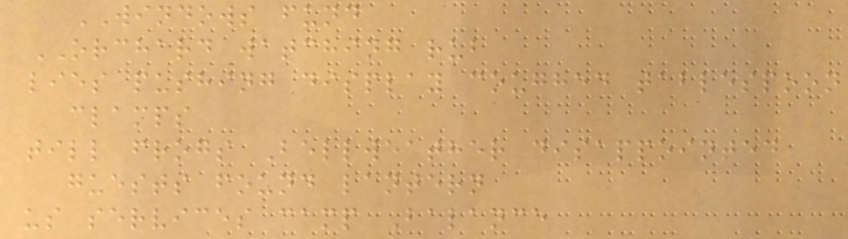WINDOWS fund
ORCHARD watching rub
lies pushing display coughed tablespoon
clamps
till frogs Bellweather disappointed
guests found lantern
us services camp Balance
